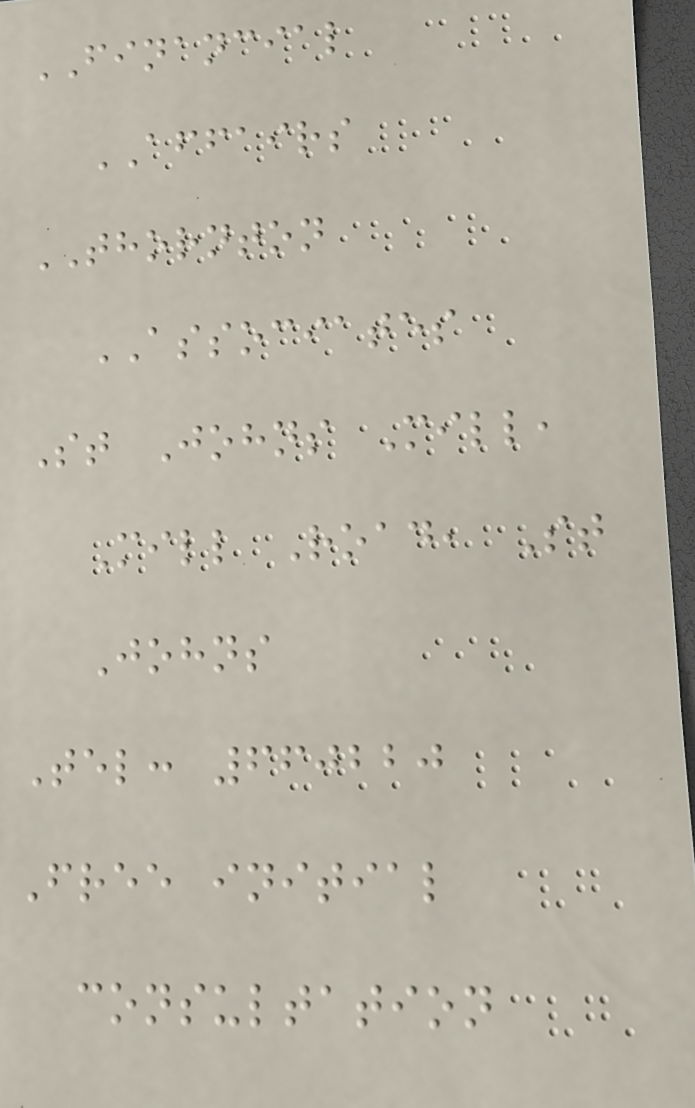FINANCIAL
AFFAIRS
THORNTON
ASSOCIATES
St Johns Mill,
Mill Road, St
Johns
Tel: 660220
Free initial
consultation
